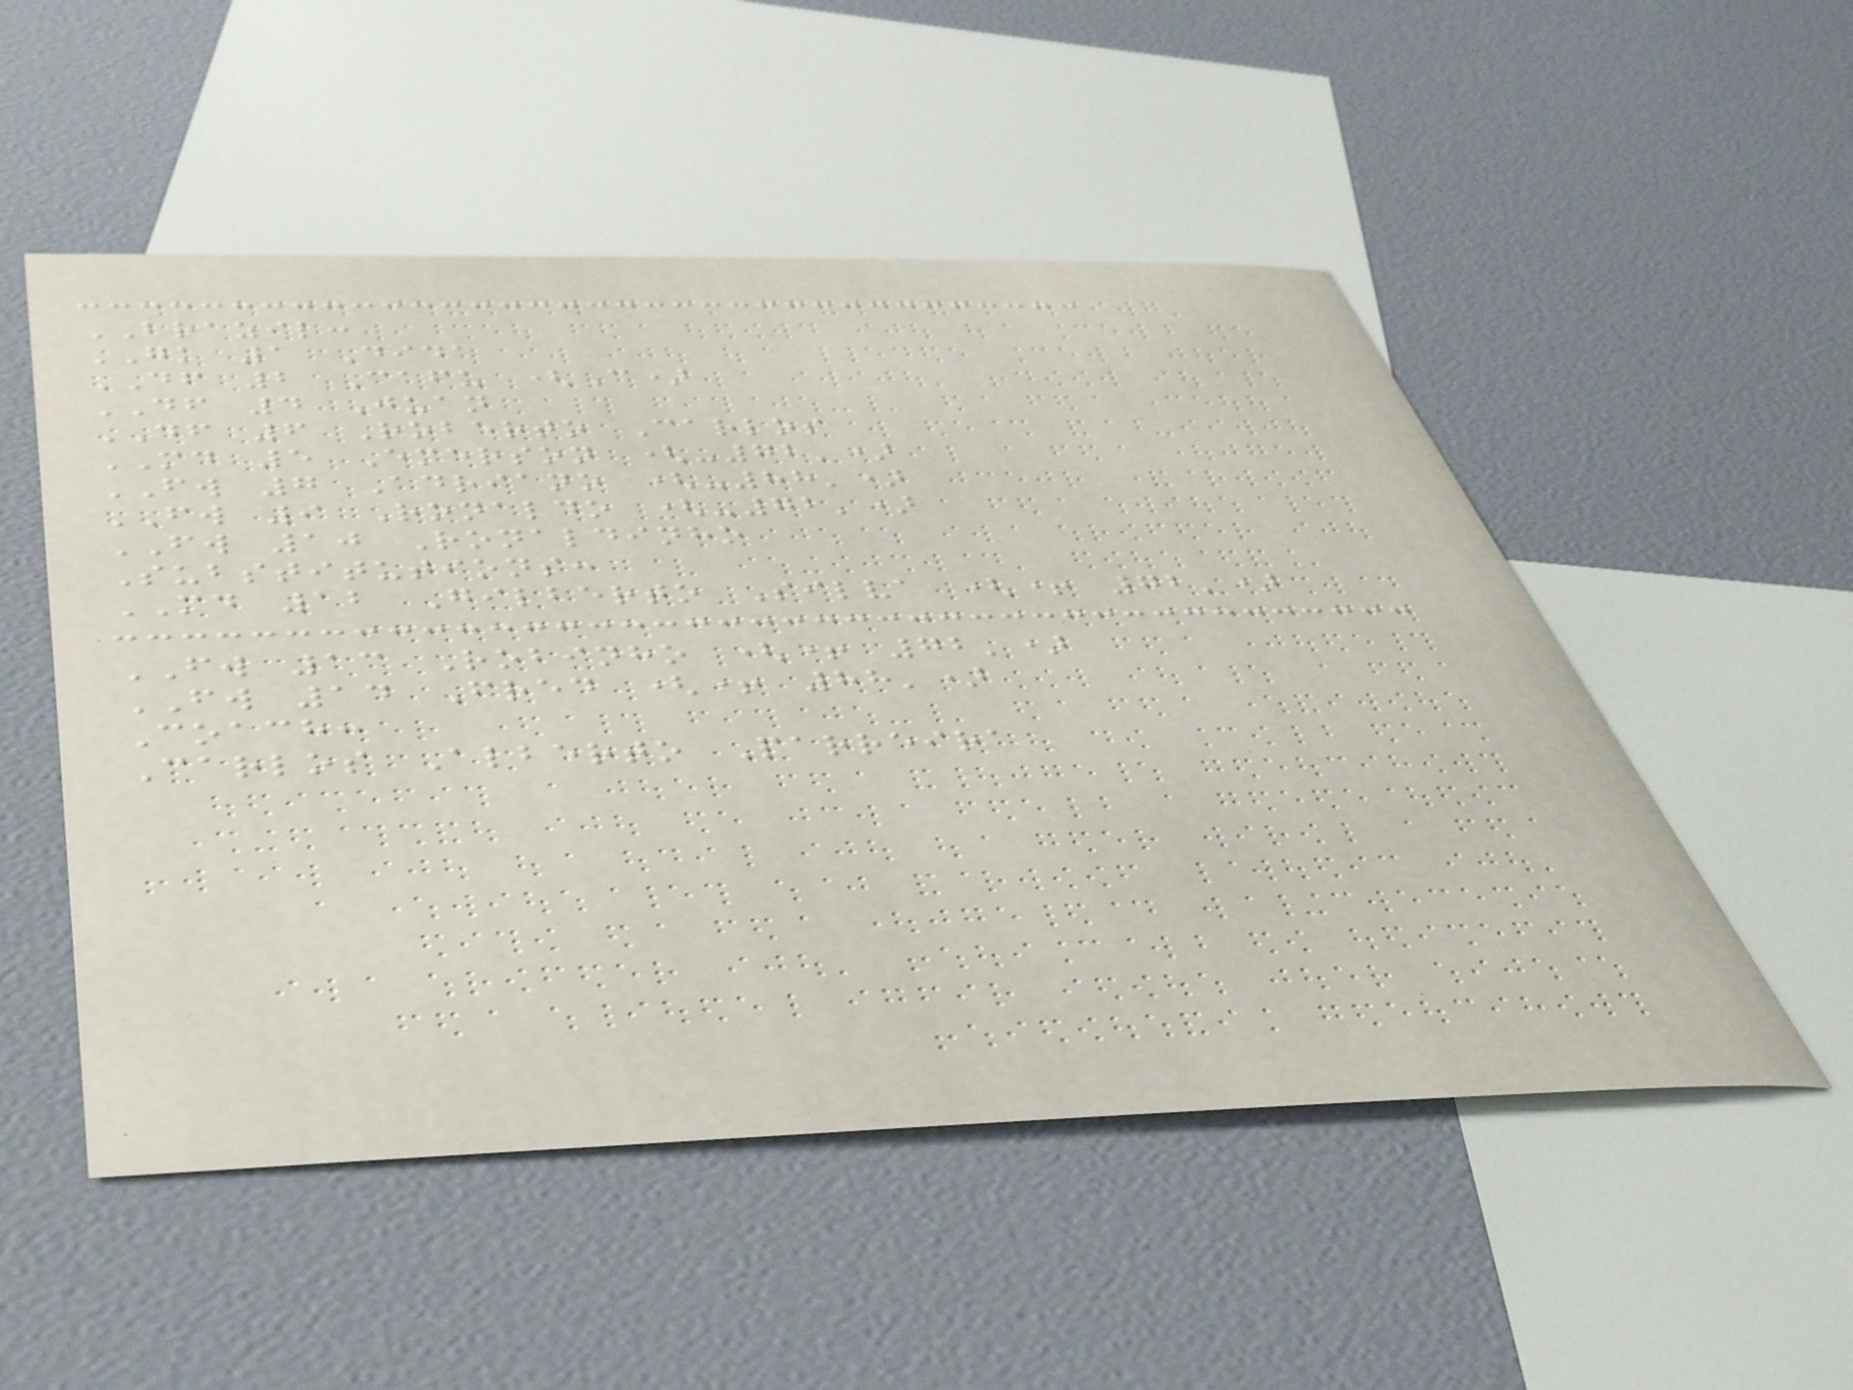BRAZIL:
GK 1 Dida
DF 2 Cafu (C)
DF 4 Juan
DF 6 Roberto Carlos
MD 5 Emerson (-72')
FW 7 Adriano (-88')
FW 9 Ronaldo (-72')
FW 10 Ronaldinho
Substitutions:
MD 12 Gilberto Silva (+ 72')
FW 13 Robinho (+ 72')
FW 14 Fred (+ 88')
Coach:
Carlos Alberto Parreira
